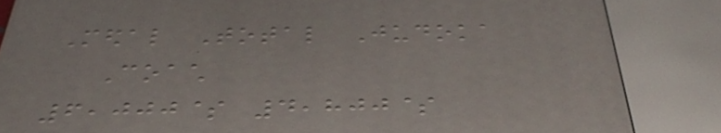Medal Total Judoka
Coach
6,000$ 4,800$
